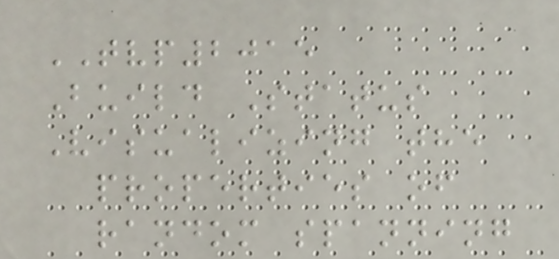TVP2015
Build Status
Visualizing the
properties of
random spanning
